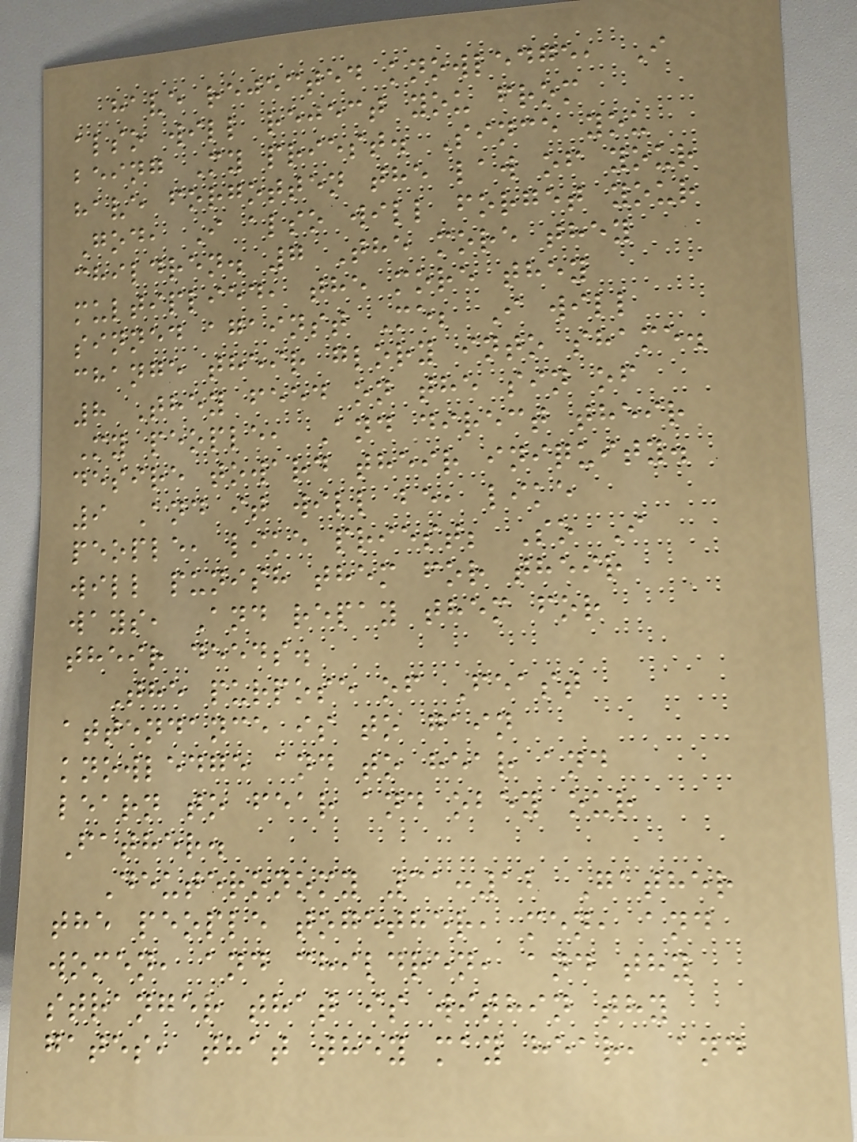have rejected knowledge, I
also will reject you from
being My priest. Since you
have forgotten the law of your
God, I also will forget your
children. 7 The more they
multiplied, the more they
sinned against Me; I will
change their glory into shame.
8 They feed on the sin of
My people, And direct their
desire toward their iniquity.
9 And it will be, like
people, like priest; So I
will punish them for their
ways, And repay them for
their deeds.
The purpose of Feast
attendance is to gain
knowledge and to hear and
learn to fear and obey our
Father.
Deuteronomy 31:12 Gather
the people together, men, and
women, and children, and thy
stranger that is within thy
gates, that they may hear, and
